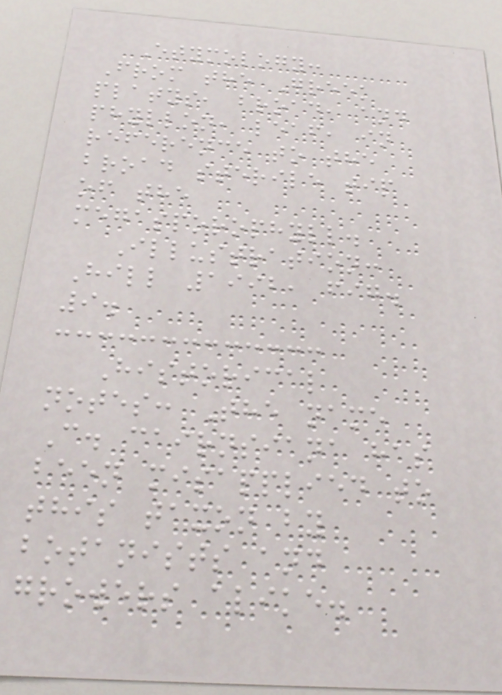Etymology:
From the Greek
platys, broad, and
phyllon, leaf, in
reference to the
broad sterile tip
of the
megasporophyll.
Illustration:
Hill 1992, fig.
9.
Historical
notes: The name
C. cairnsiana has
been misapplied to
this taxon by
botanists and
growers alike.
